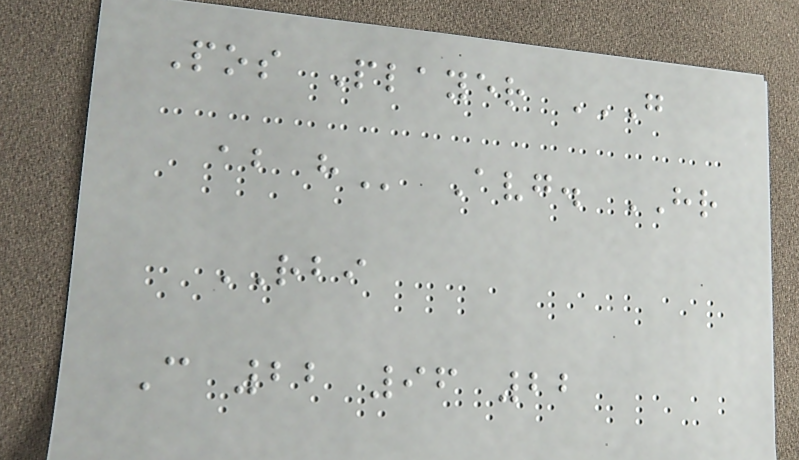Pos Player G
AB H Avg. HR
RBI
C 22 96 22
